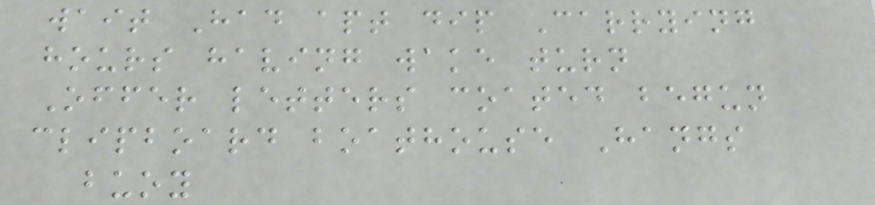wait Had apt dip Carrying
hours having wake turn
Offer letters coated begun
clipboard boathouse Hangs
buoy
